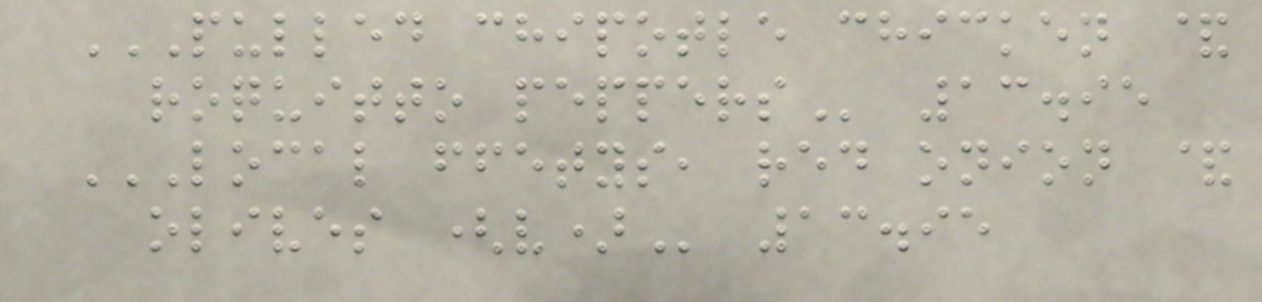PULLED CHIPOTLE CHICKEN &
ROQUITTO PEPPERS 13.95
LOCAL FFETYS, RED ONION &
OLIVES (V) 13.95
